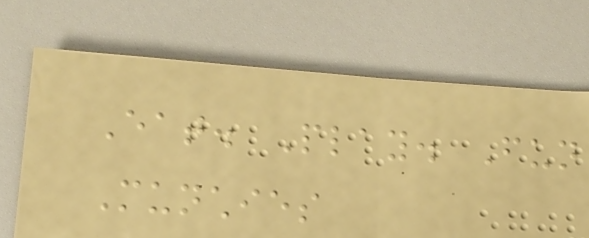Eat. Play. Fun
Munchies
